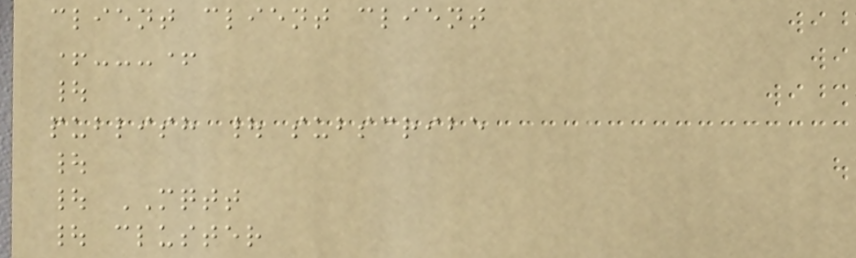client client client
+---+
|
publish | subscribe
|
| MQTT
| cluster
